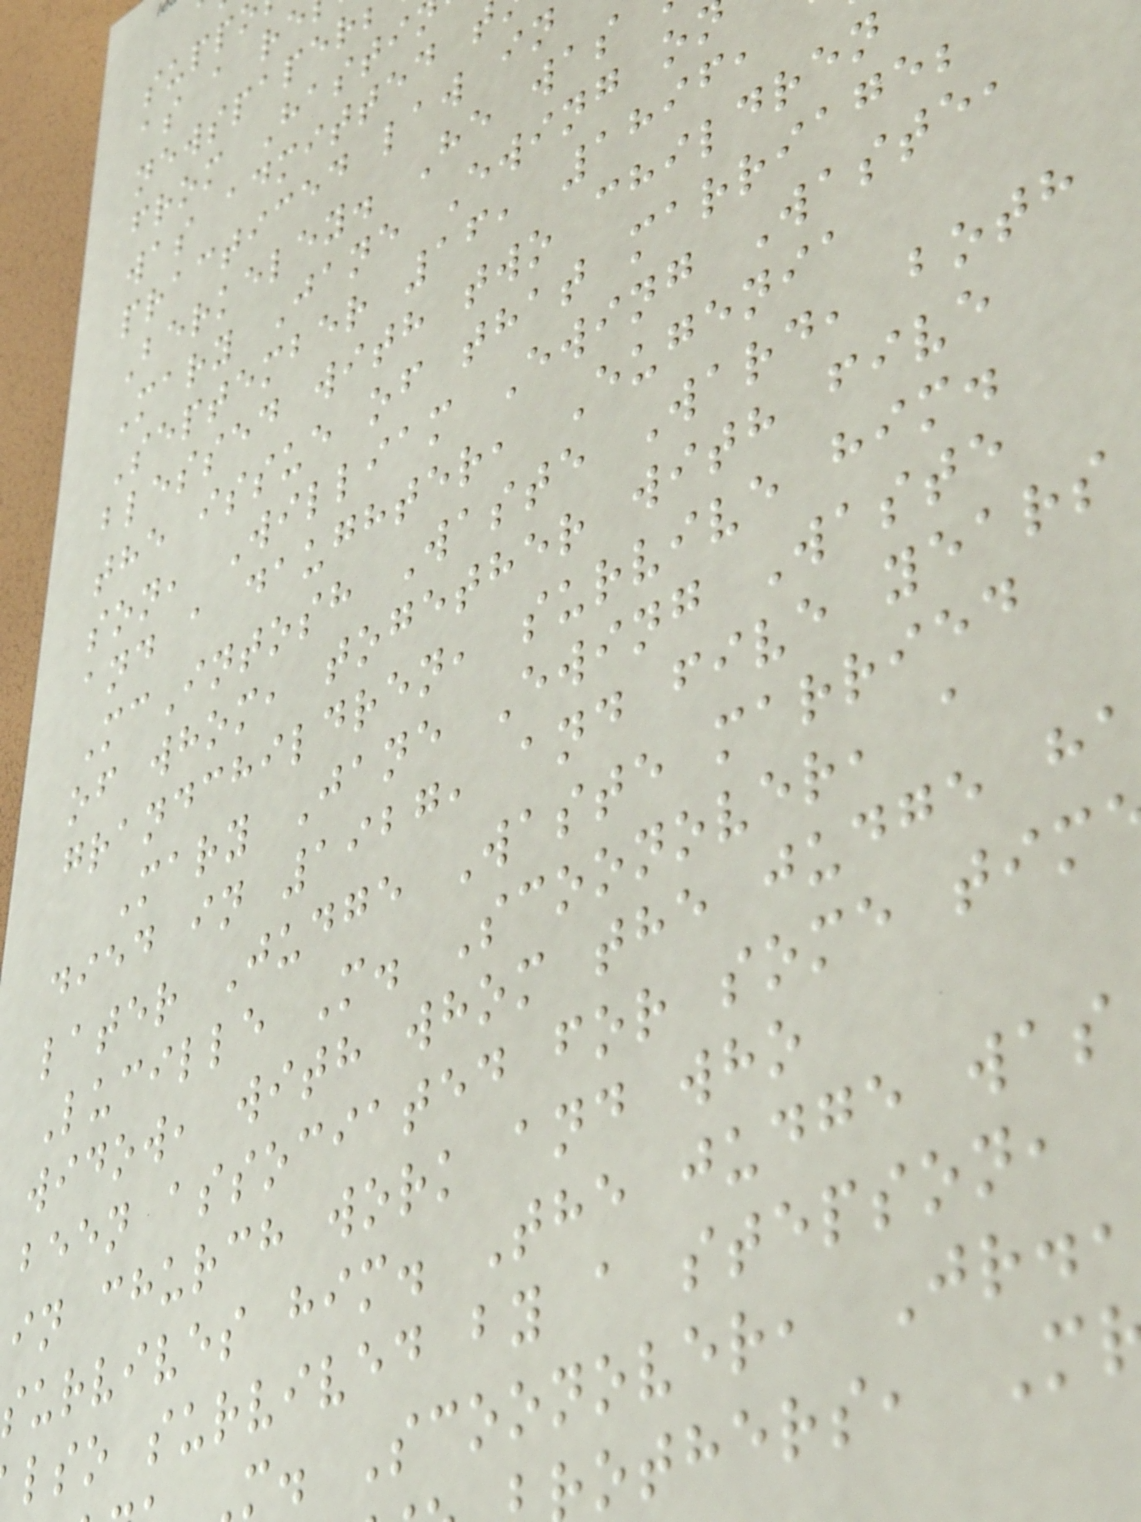as a re
newspaper
from Hasti
was admitted t
practiced law in
Berkeley. He was
Mary Jane Ewing o
September 16, 1896,
blessed with two children
the issue of that marriage;
son, William Ewing Waste,
and a daughter, Eugenia
McIntosh Waste Ward, both
of whom, together with five
grandchildren, survive him.
Mary Jane Ewing Waste
died in 1927, and five years
later Judge Waste married
Lucille M. Scoonover, a
widow, with whom the judge ha
been associated for some tim
in church work and who
survives him. The judge was
lso survived by a stepson,
m. Scoonover, Jr.,
others, M
